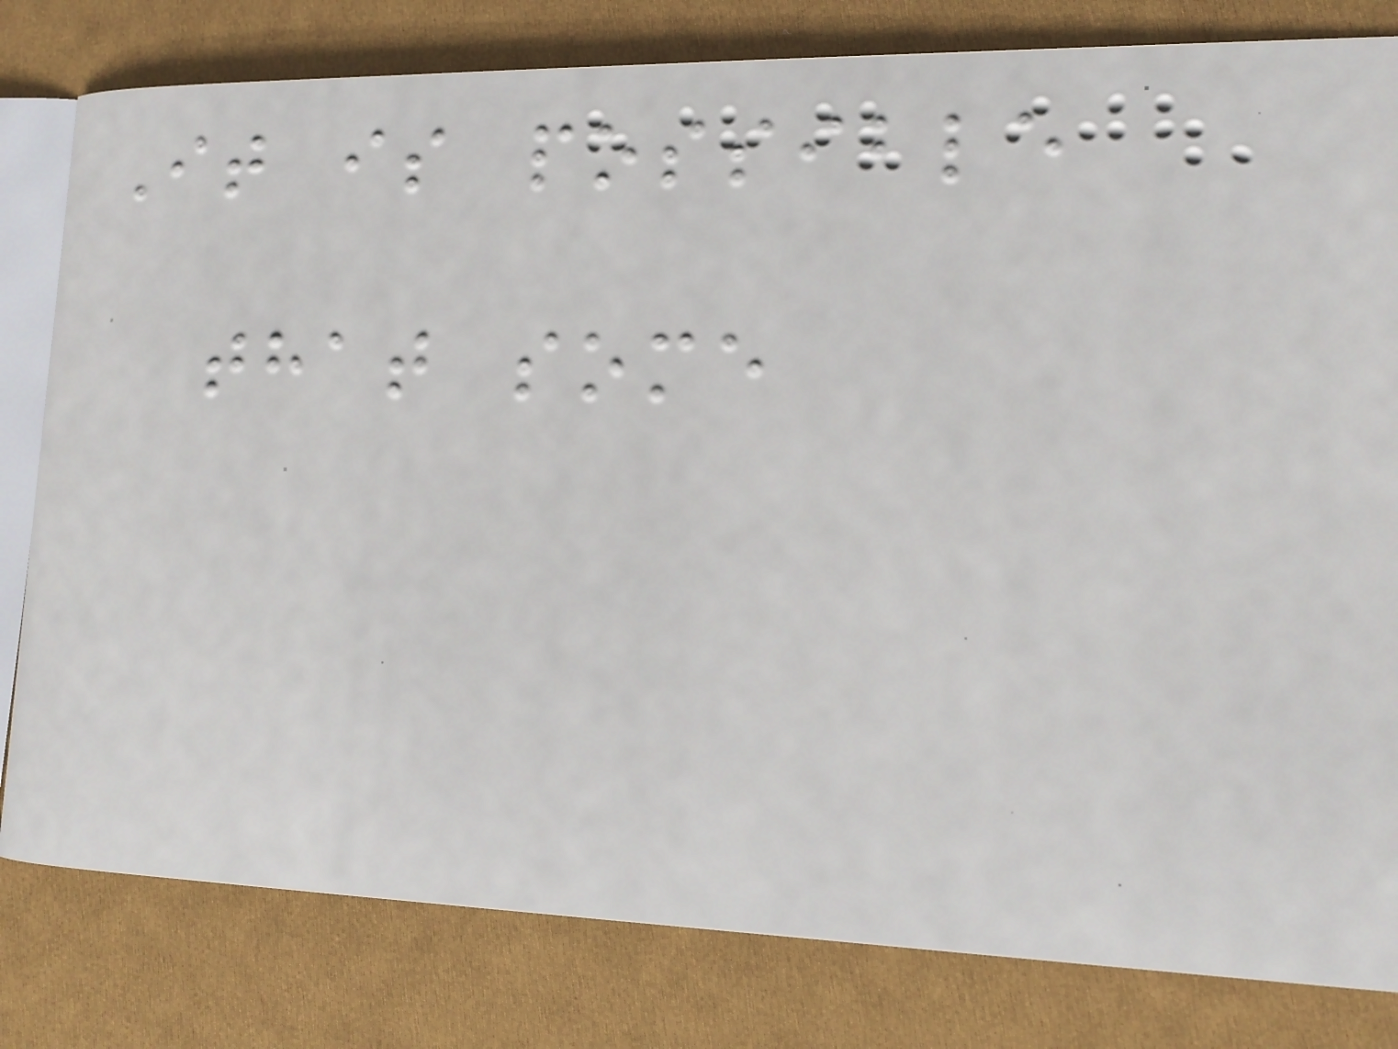It is possible
that some
